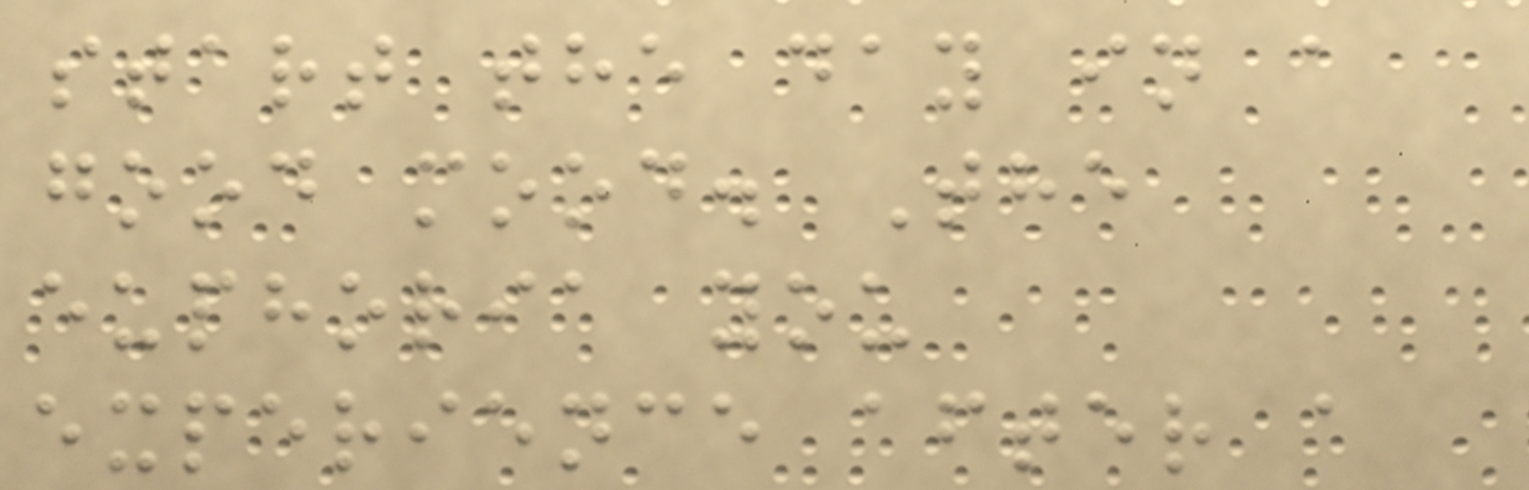start the day in a
good mood. The
euphoria you
experience after a
